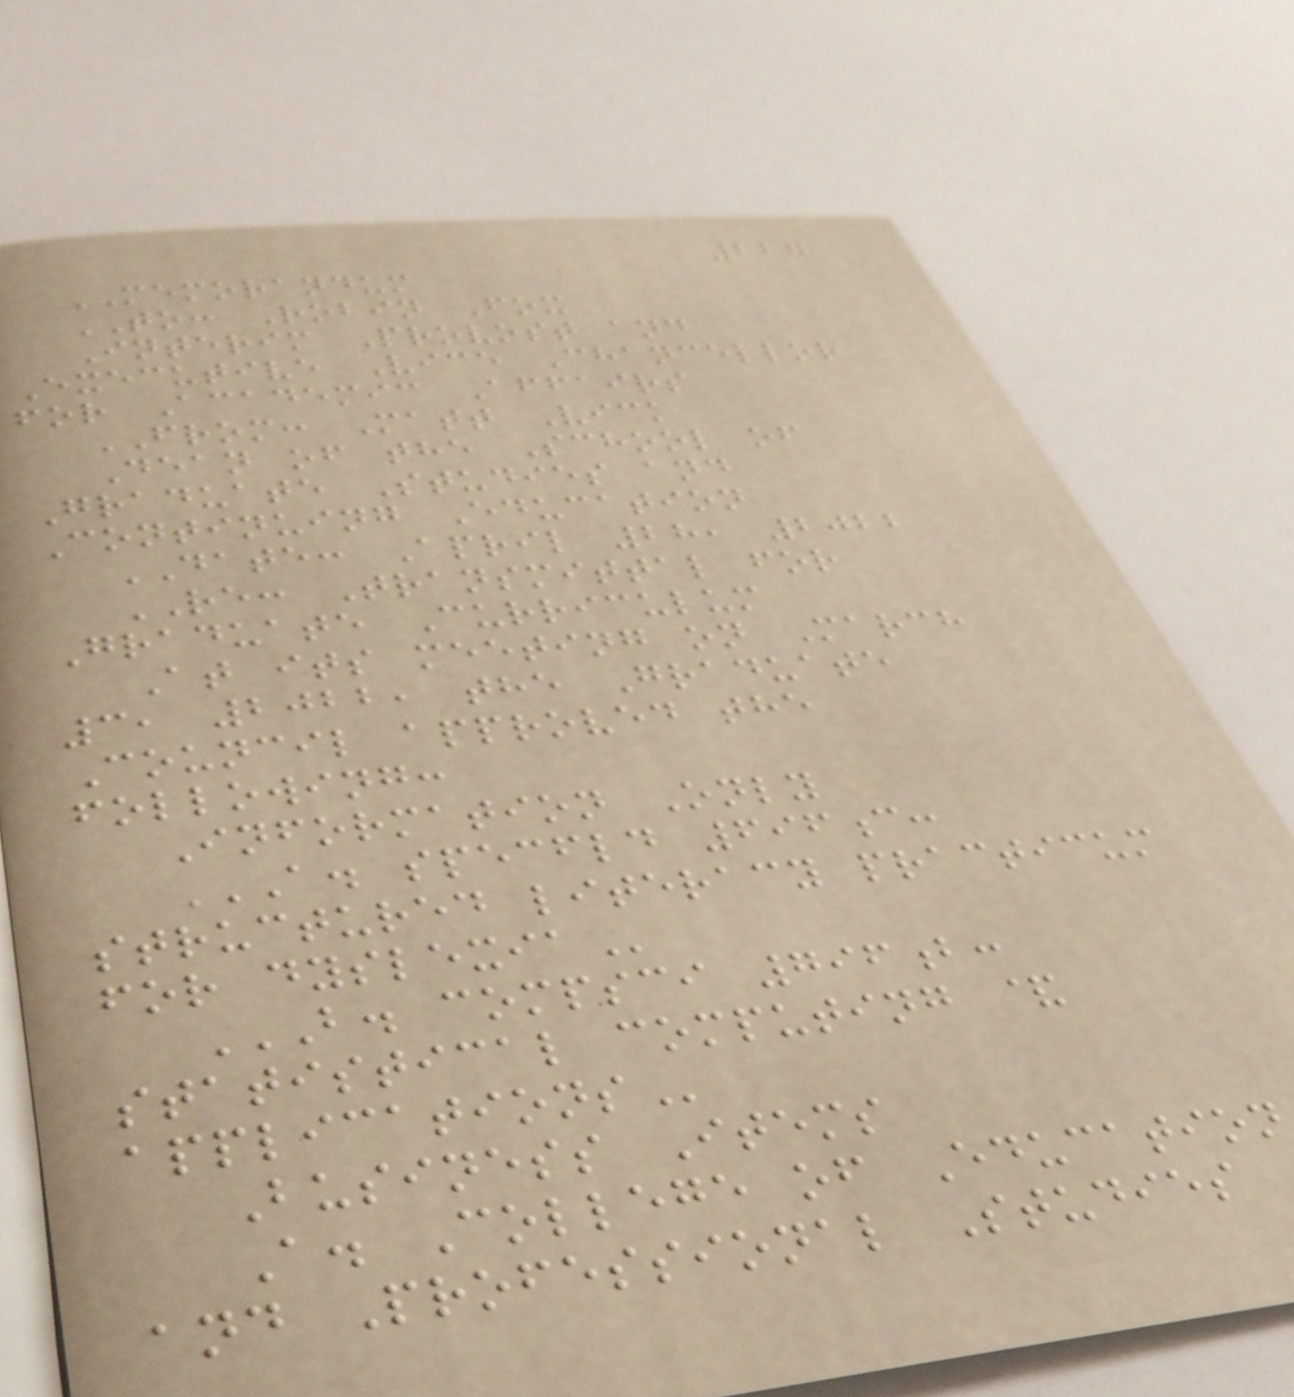227
MEMORANDUM
TO: Robin Fox
Interim Provost and
Executive Vice Chancellor
for Academic Affairs
FROM: Matt Vick
Dean of the School of
Graduate Studies and
Continuing Education
DATE: April 28, 2022
RE: Transmittal for
Graduate Curriculum
At its meeting on March
3, 2022, the Graduate
Council approved the
following:
Information Only
A. SPECFLD 696C:
STRUCTURED LITERACY PRACTICUM
FOR DYSLEXIA
B. COMPSCI 796B:
STATISTICAL COMPUTING &
APPLICATIONS
Business Items
A. College of Education
and Professional Studies
